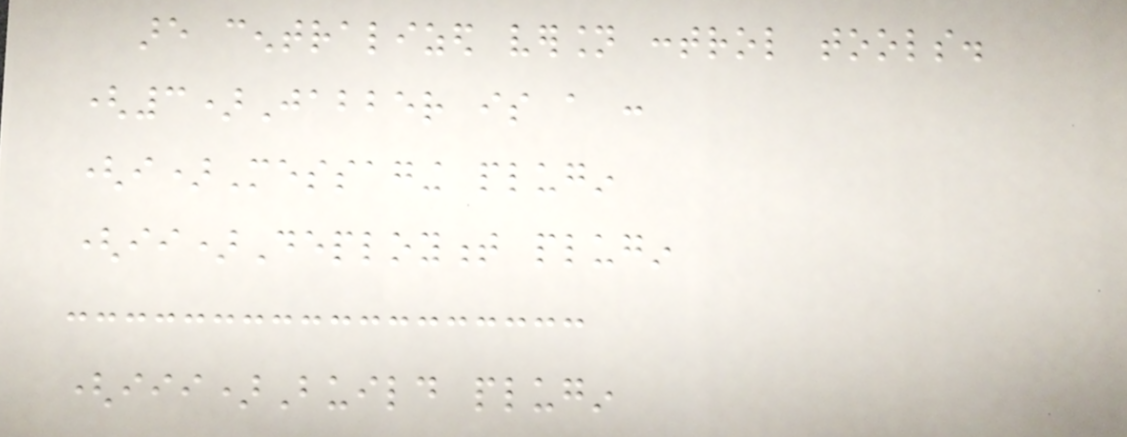are centralized version control tools.
(3)Jabber is a :
(i)Messaging plugin
(ii)Deployment plugin
(iii)Build plugin
